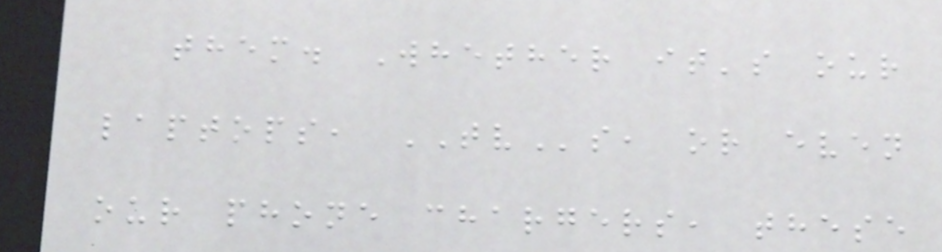them. Whether it's our
laptops, TVs, or even
our phone chargers, these
